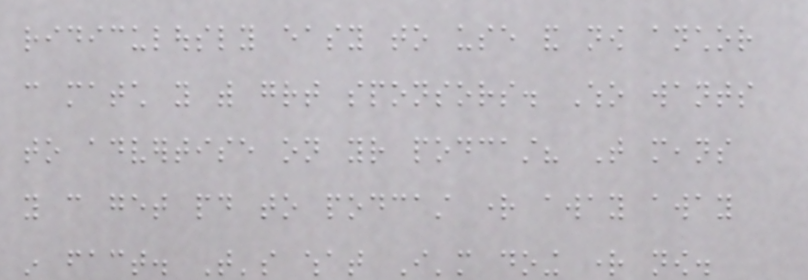ridiculously easy to use and now anchor
can match you with great sponsors. Who wants
to advertise on your podcast? That means
you can get paid to podcast right away away
in fact. That's what I'm doing right now.
